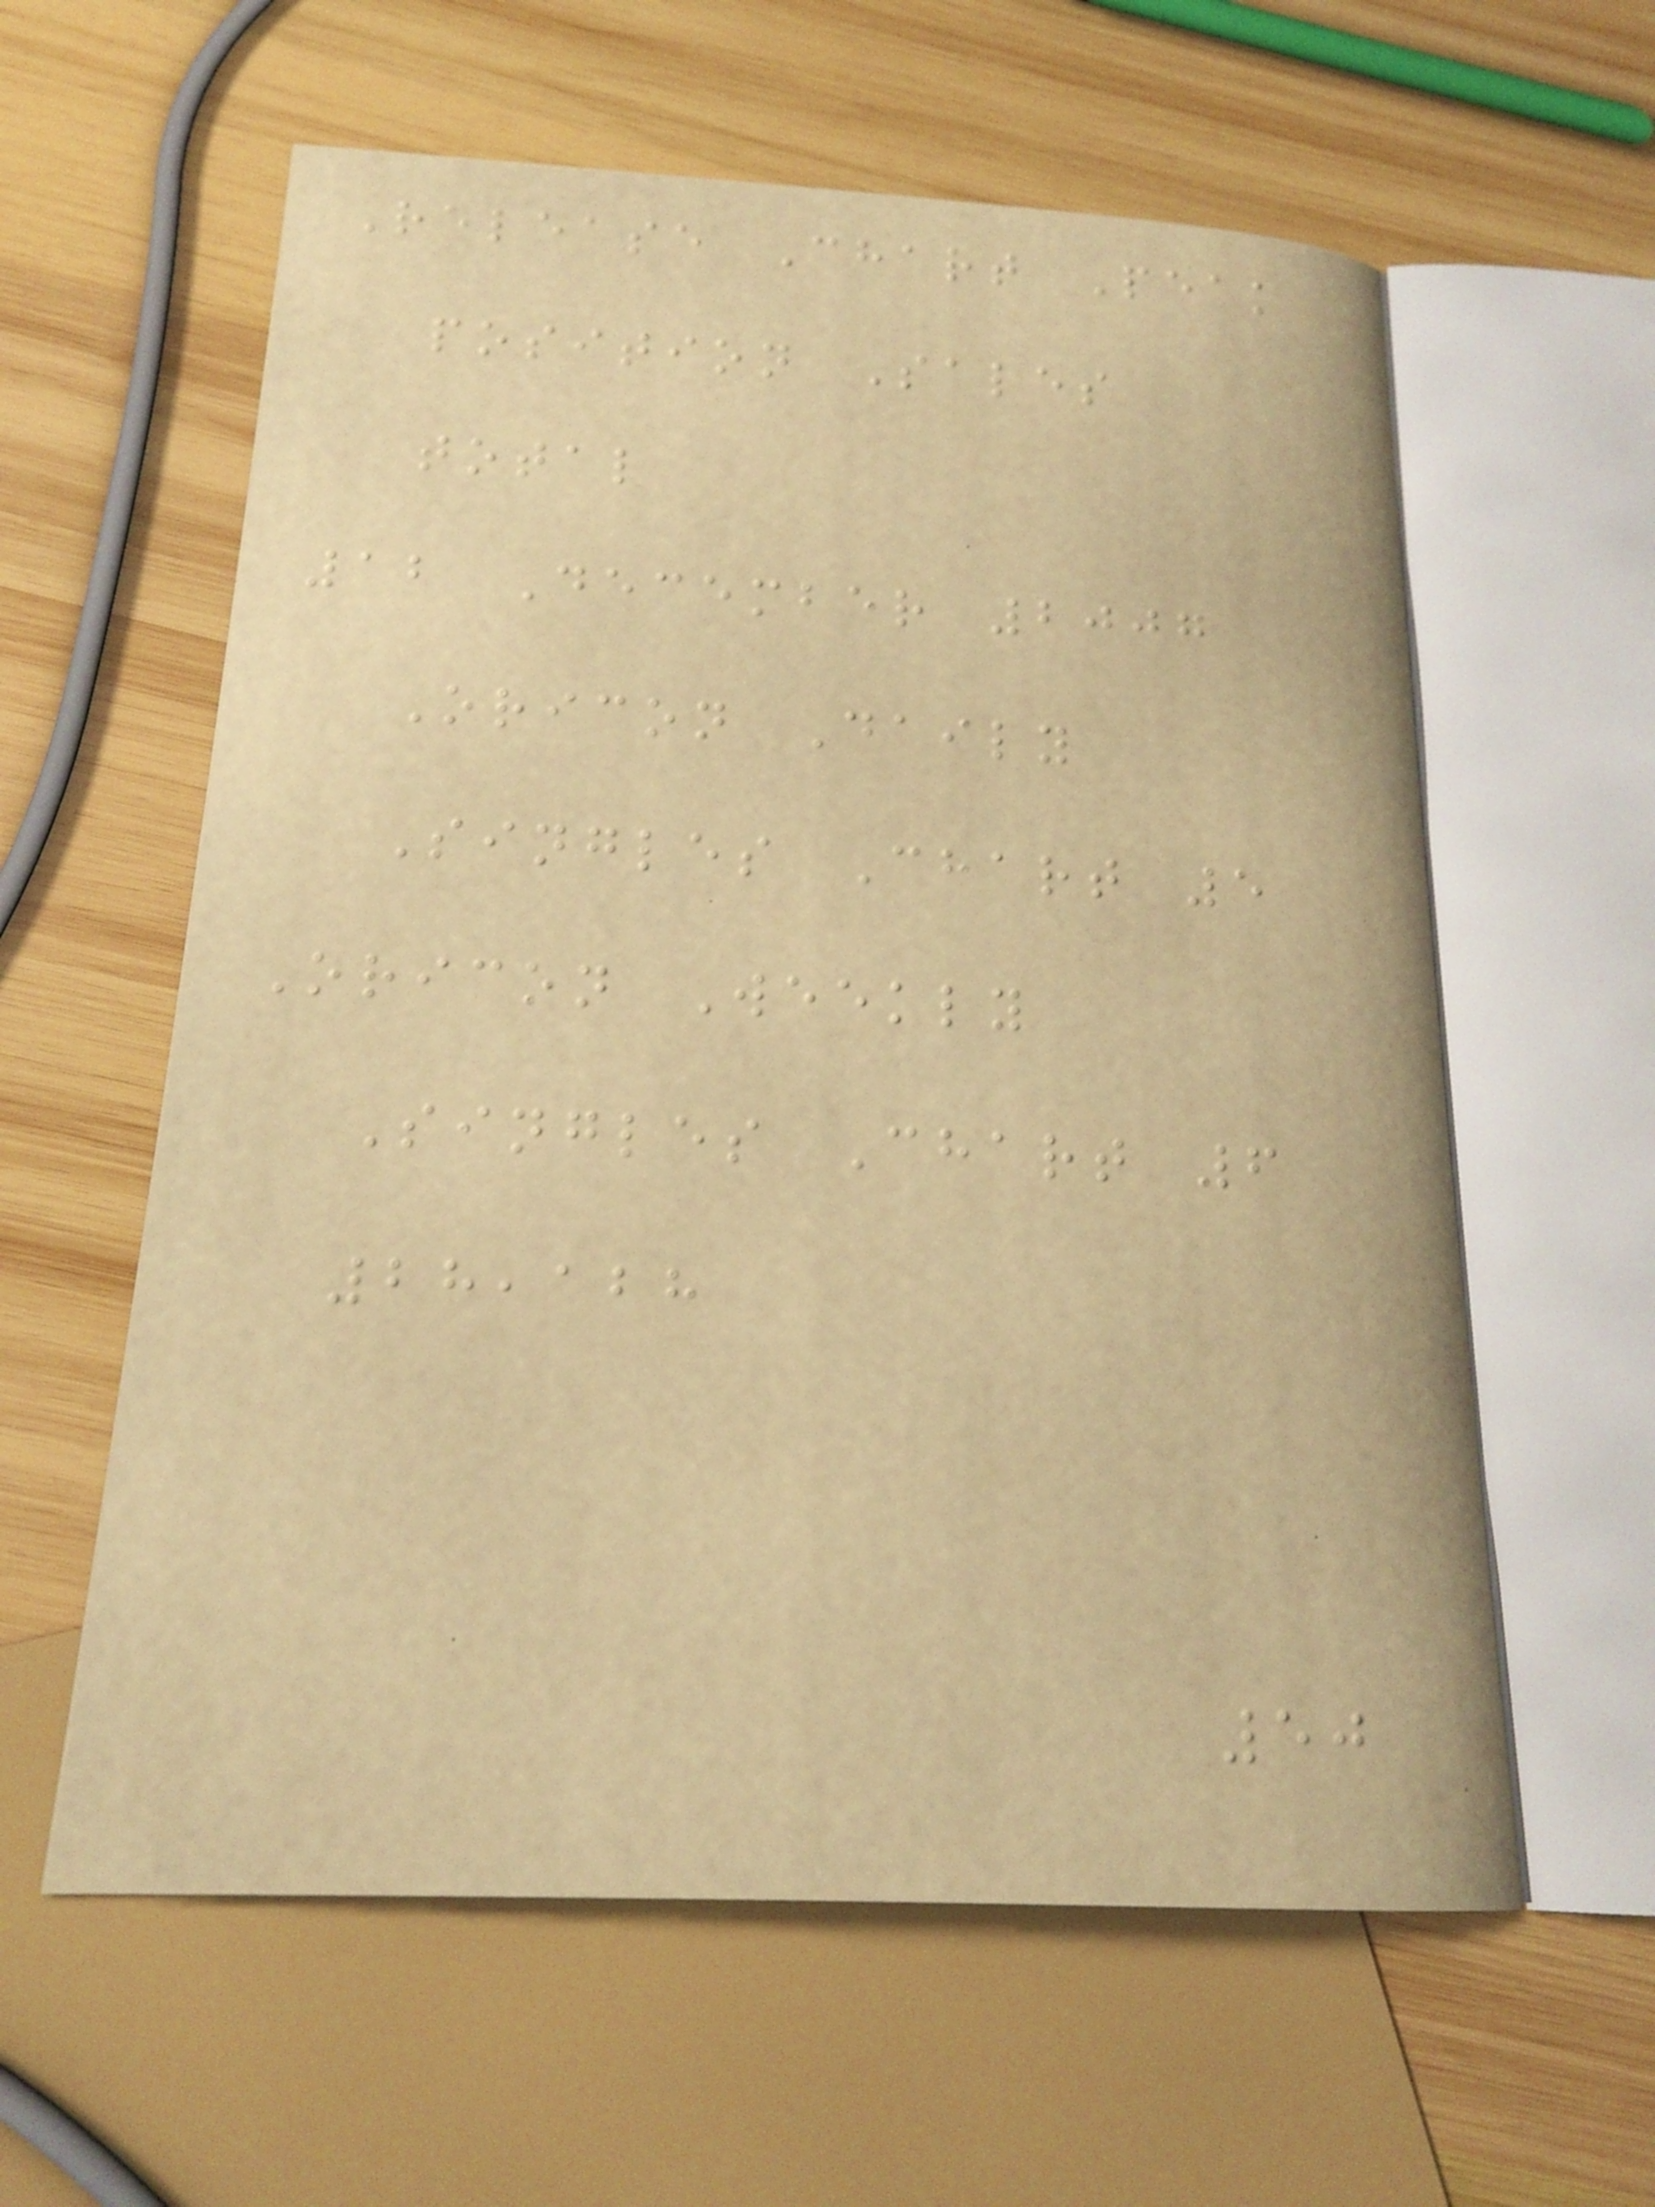Release Chart Peak
position Sales
total
12 December 2007
Oricon Daily
Singles Chart 5
Oricon Weekly
Singles Chart 6
28,128
50
